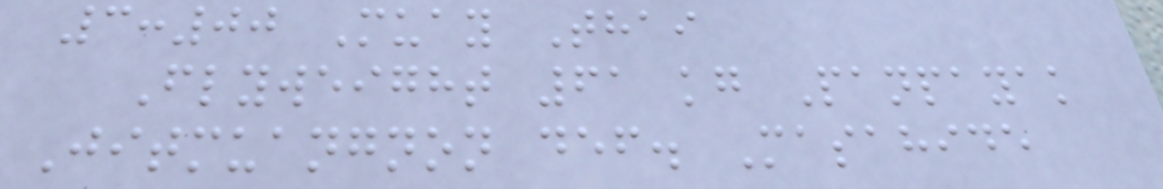3:00 Muay Thai
Flyweight 61 kg Panpayak
Jitmuangnon def. Masahide
